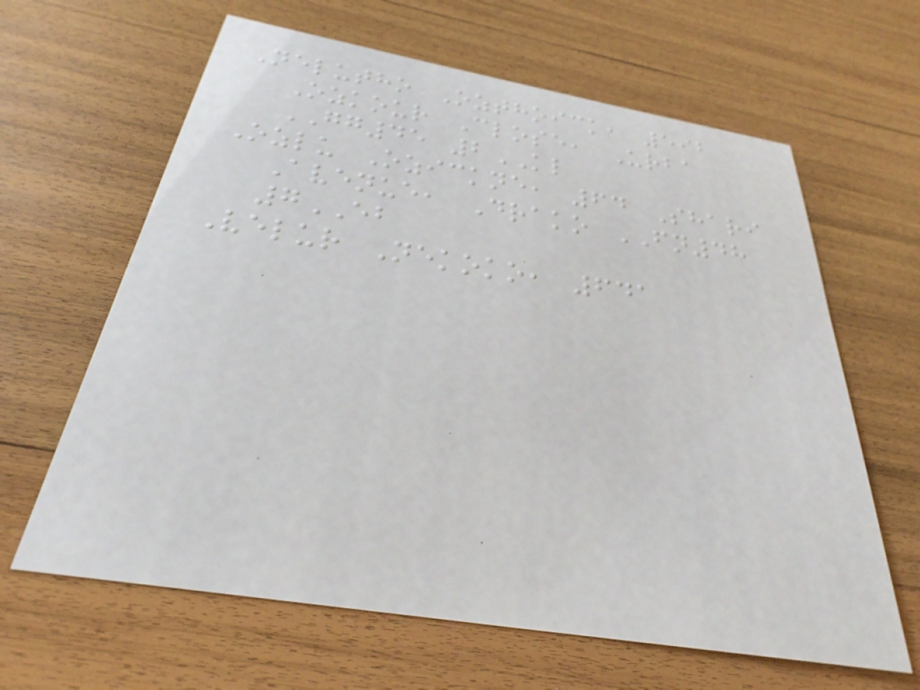Nelutho Ozthoick, 592
Ozkour Close, Urba
GG45 2KL
Ozlu Ozickne, 64 Shari
Avenue, Drako FN48
7EB
Velur Nekoko, 641
